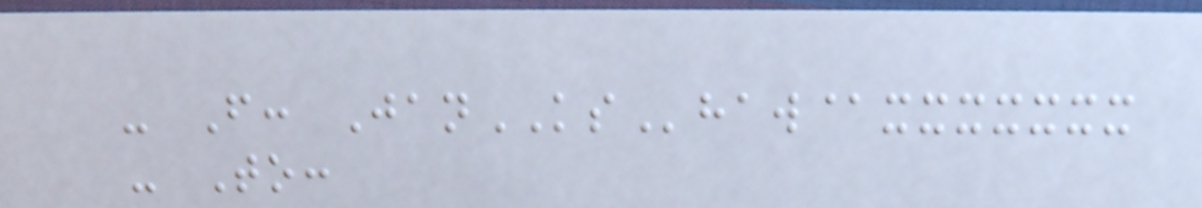- From: JanKShaw@xxxxxxx
- To:
